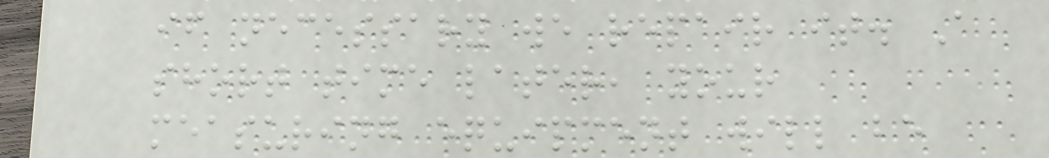if necessary we repair it. A
short time later, your
measuring equipment will be
